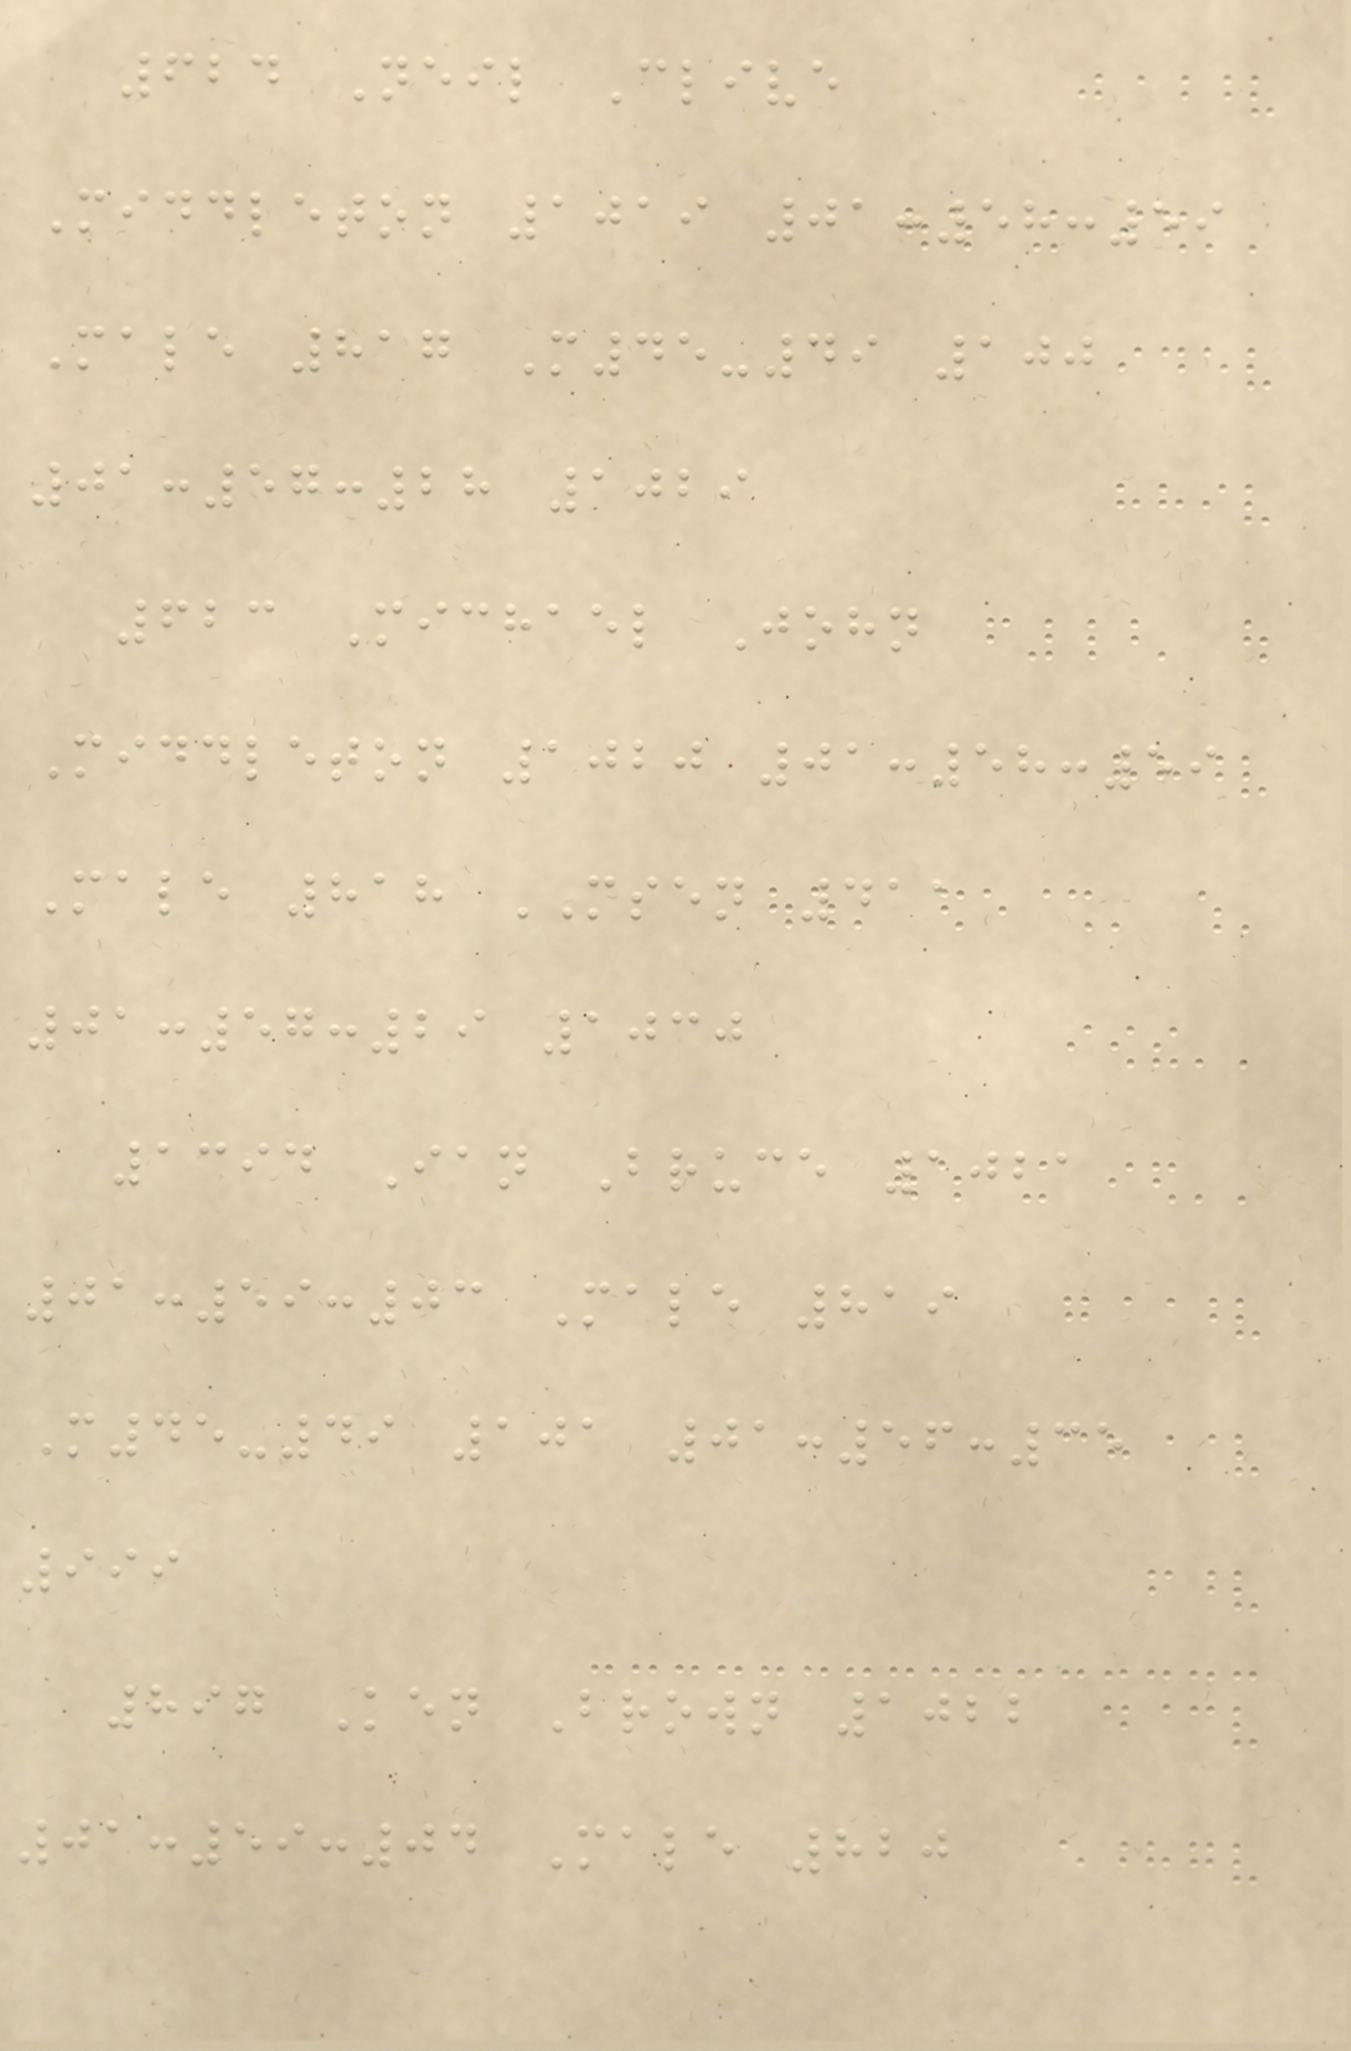624 Neil Clive
Middleton 1019 01:58:59
Male 817 M45-49 100
01:57:28 1029
623 Michael John
Middleton 1020 01:58:59
Male 818 MSEN 411
01:57:29 1030
1394 Ian Bruce 1021
01:59:03 Male 819
M45-49 101 01:56:35
999
897 Ken Brown 1022
01:59:04 Male 820
